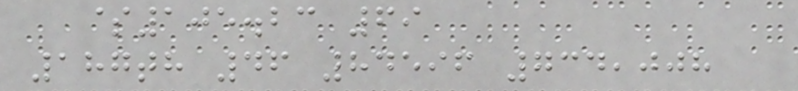$105.23 69
187th 46 84596 734,008
